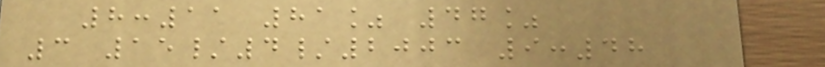8:11 81% 47%
3 15/4/2003 9:48
